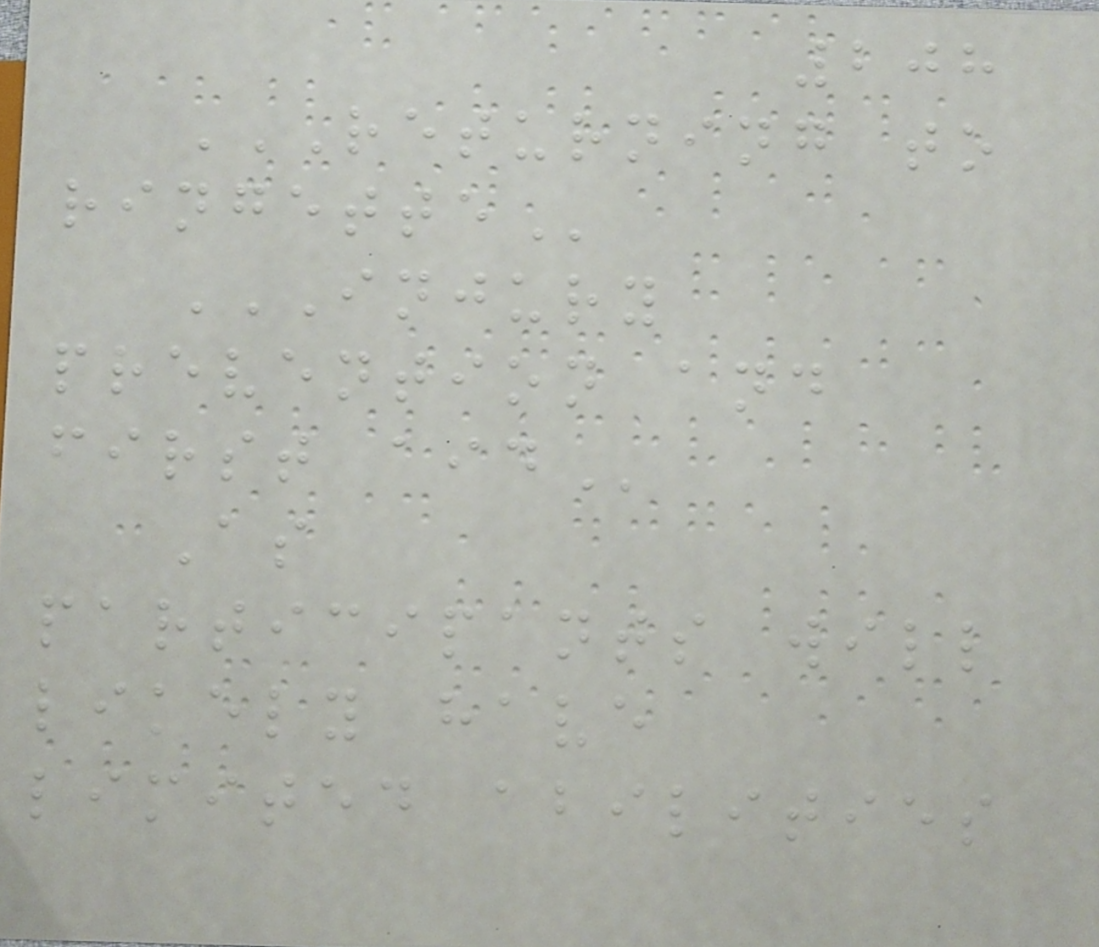208
RETURNING TO
RINGETTE
INJURY
PREVENTION AND
FIRST AID
As
participants will
likely have
limited abilities
